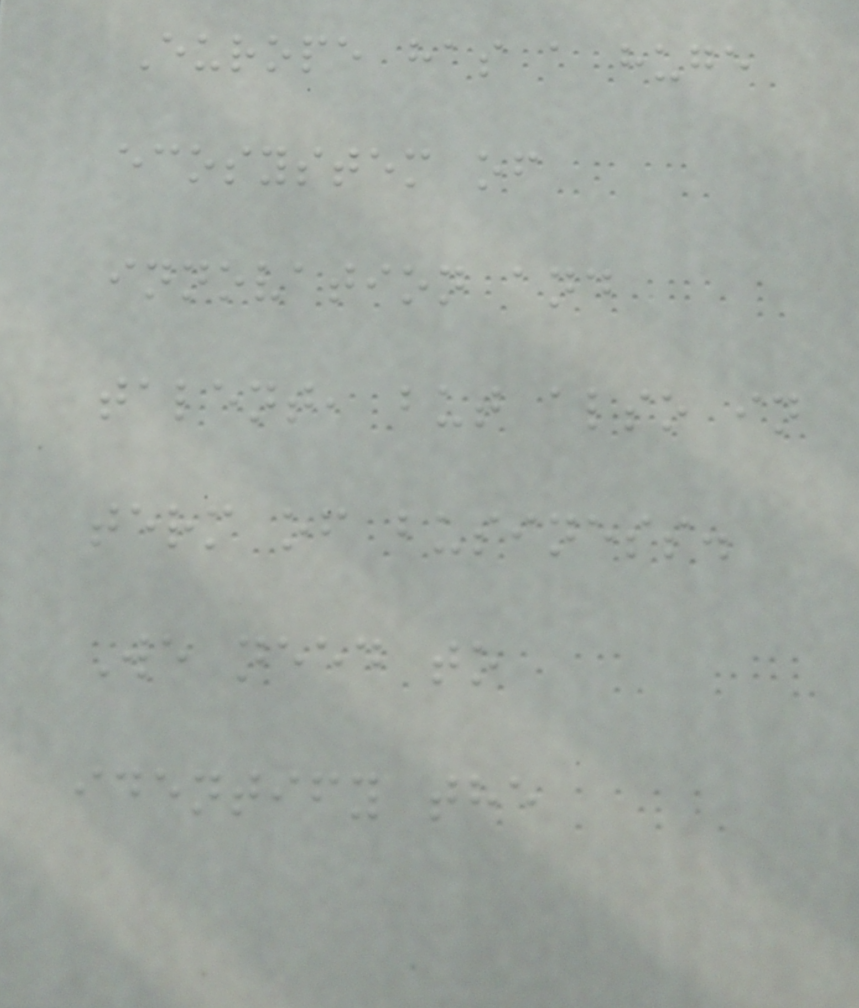Europe has a huge
ecosystem of
innovation and
talent, but also in
term of business.
We need to
identify the
